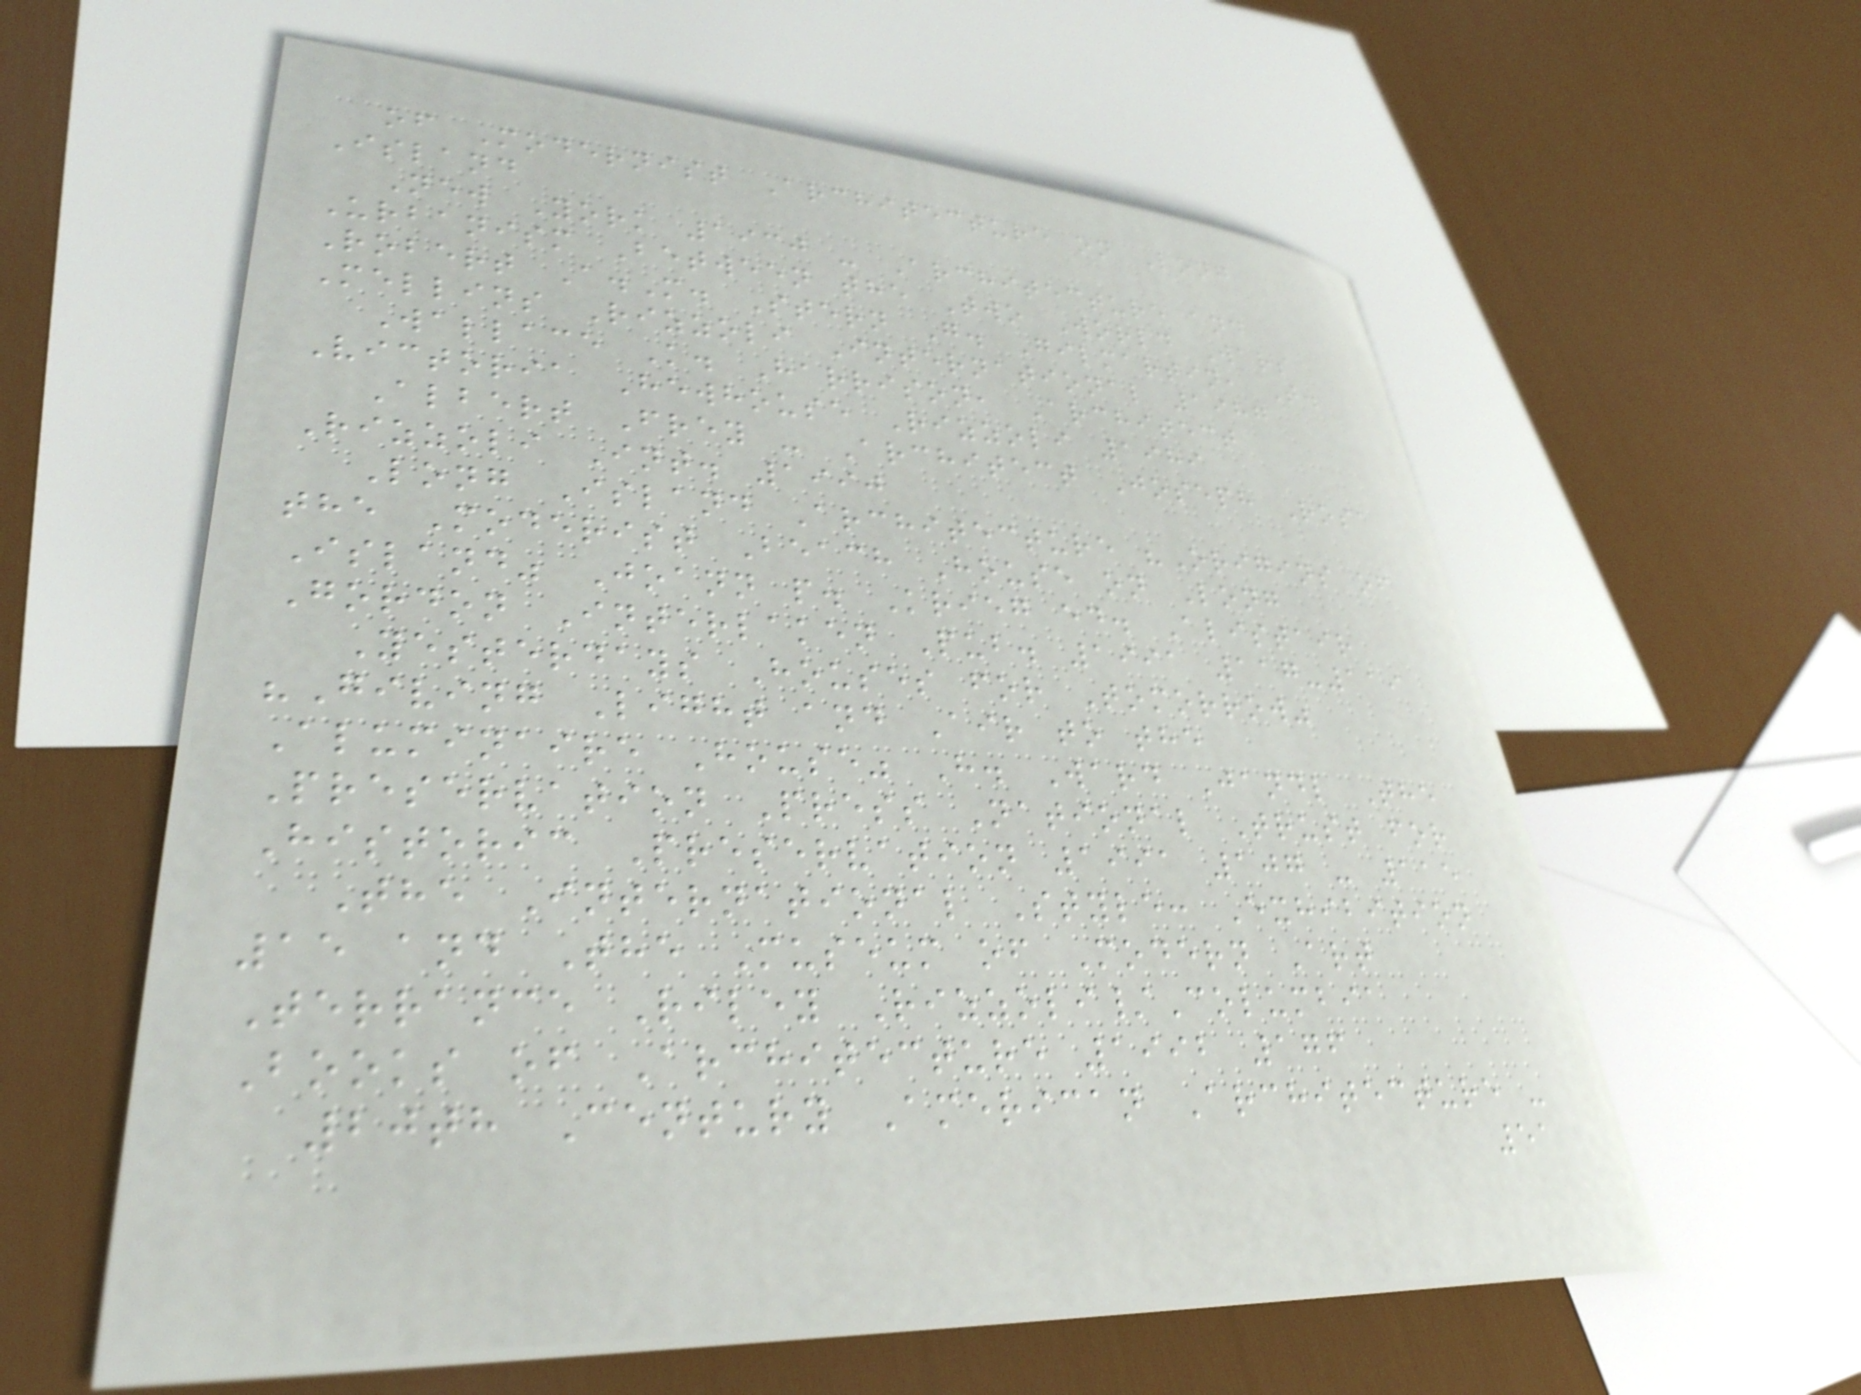of Modernist Architecture on Long
Island
New York 1930 - Architecture and
Urbanism Between the Two World Wars
Robert A.M. Stern G. Gilmartin, T.
Mellins Rizzoli International 1987
Wallace K. Harrison, Architect
Victoria Hewhouse Rizzoli 1989
Albert Frey - Architect Joseph Rosa
Rizzoli Int. 1990
Long Island Architecture "Origins of
the Moderist Beach House on Long
Island" Joann p. Krieg ed. Alistair
Gordon Interlaken Pub. 1991 117-119
Yesterdays Houses for Tomorrow"
"Giving Light and Air to the
Aluminaire House" H. Ward Jandl The
Preservation Press National Trust for
Historic Preservation 1991 107 - 115
The International Style: Exhibition
15 and The Museum of Modern Art
Terrance Riley Rizzoli/Columbia
Books of Architecture 1992 176
20th Century American Architecture -
51
